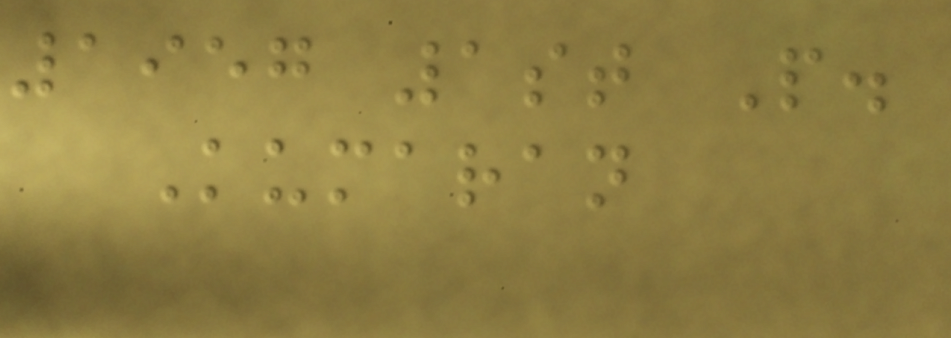1957 1st P.
Kumaran
